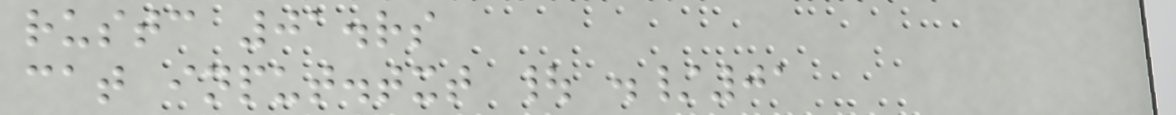rustc 01.rs
cat input.txt | ./01
